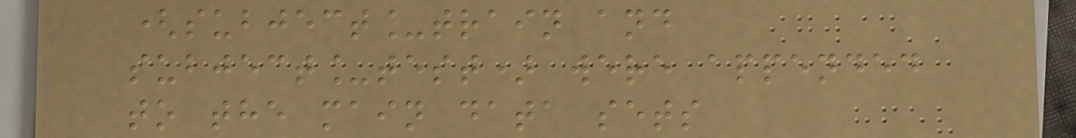(subject_train and
subject_test) were appended
to the main data sets
